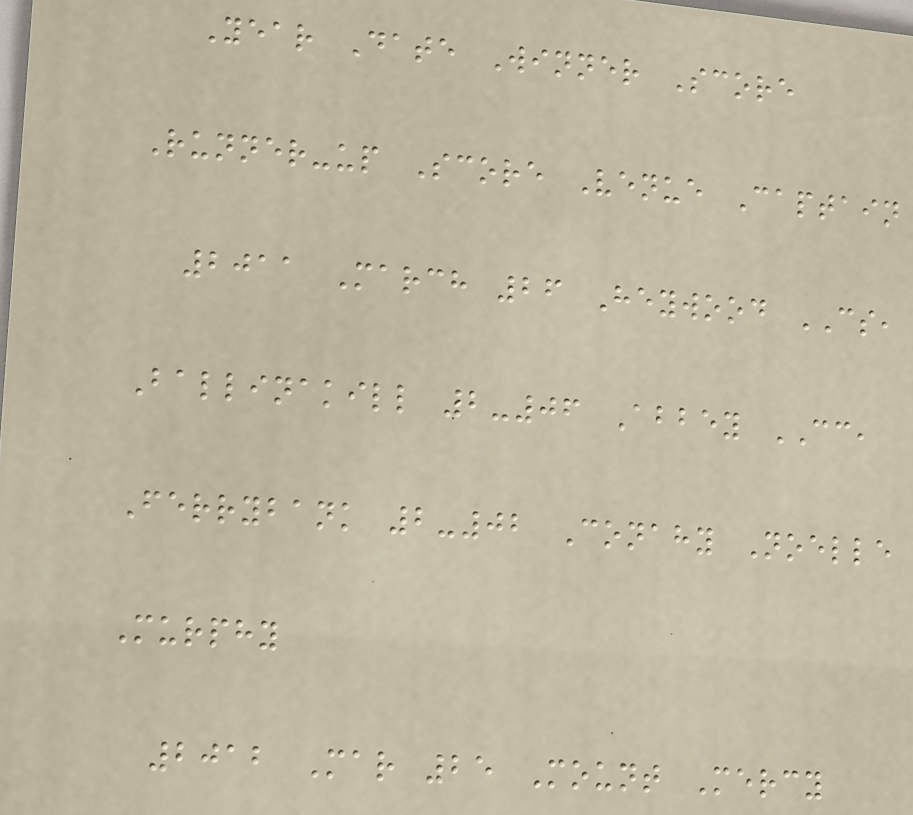Year Date Winner Score
Runner-up Score Venue Captain
2011 March 26 Heywood CS,
Ballinakill 2-06 Abbey CC,
Ferrybank 2-02 Conahy Noelle
Murphy
2012 Mar 25 Mount Mercy
